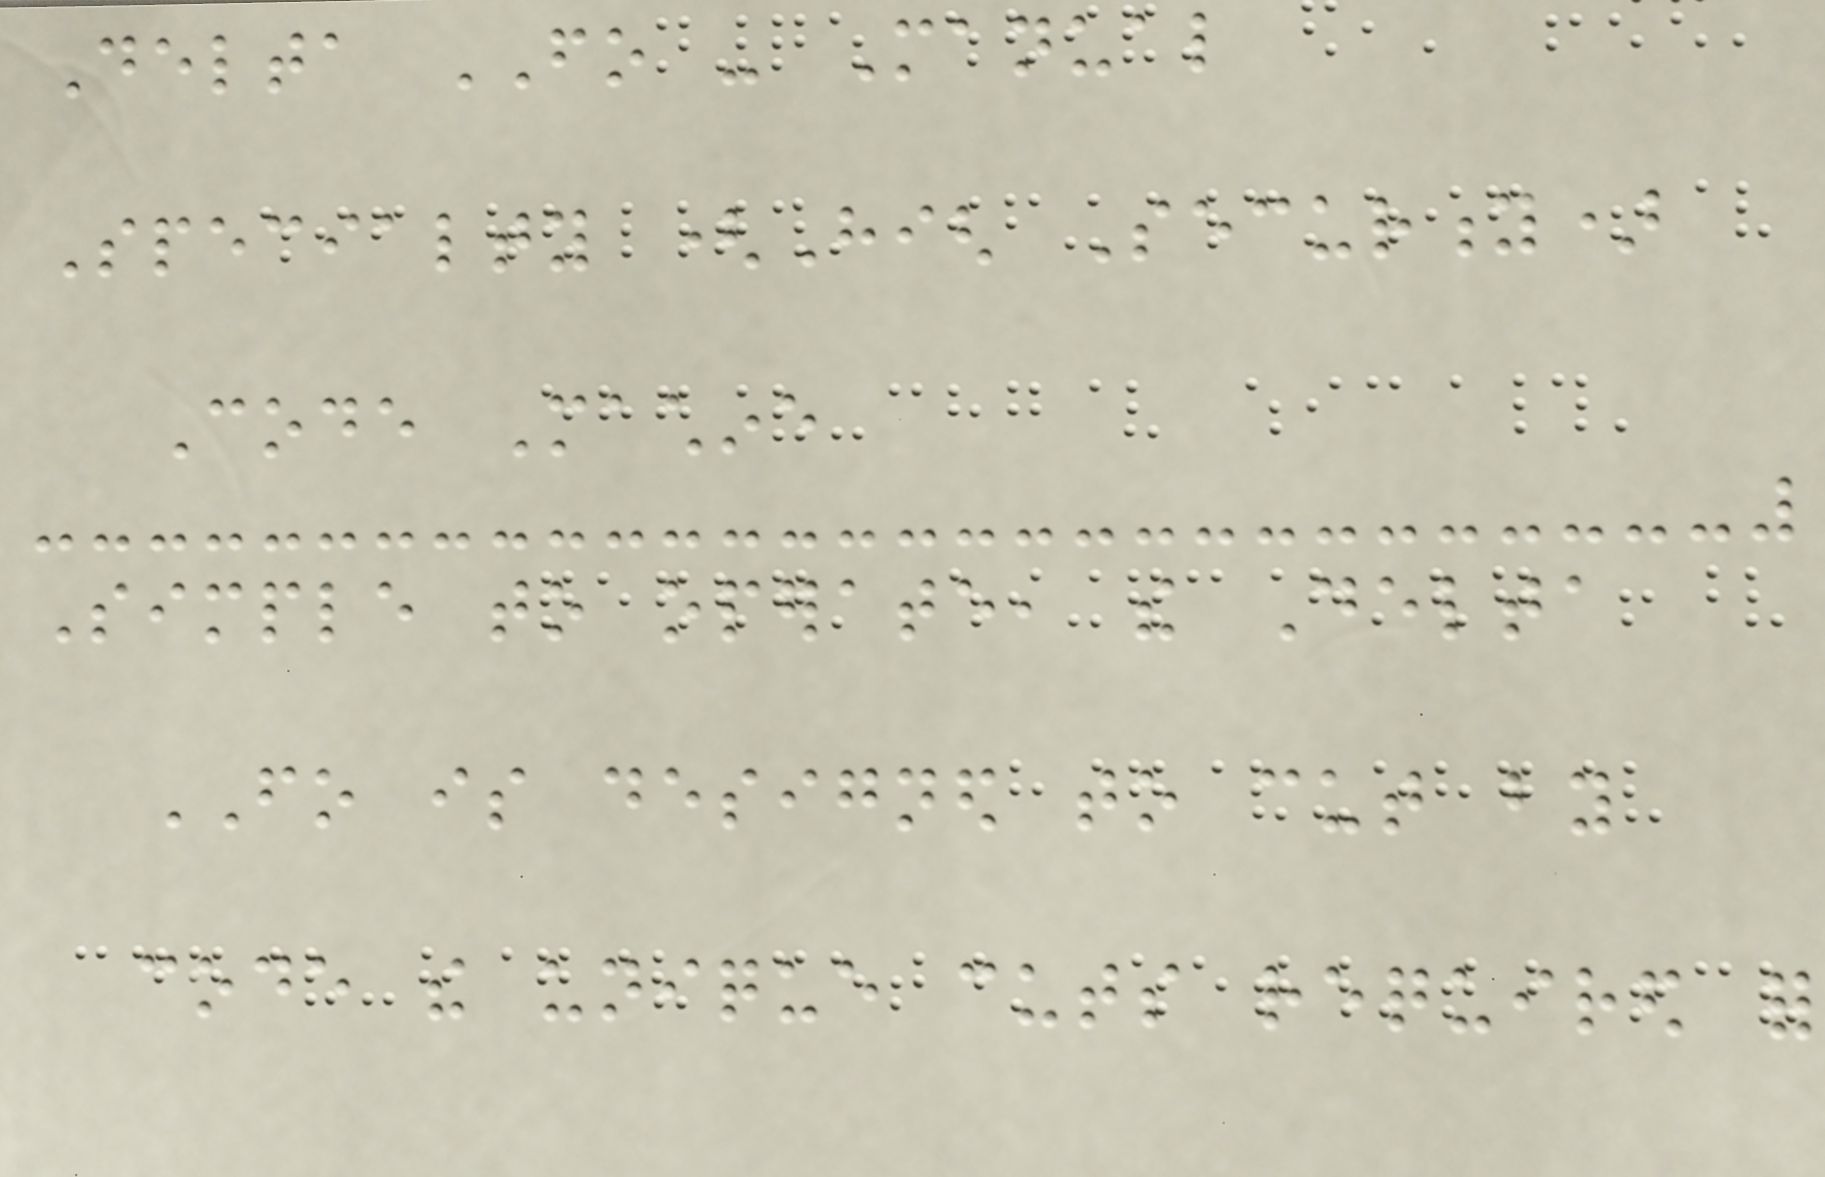Delta FO - Manual
Specialty (High Security)
Code Machine
Simple to operate, the Delta
FO is designed to cut by
code the unique cuts required for
